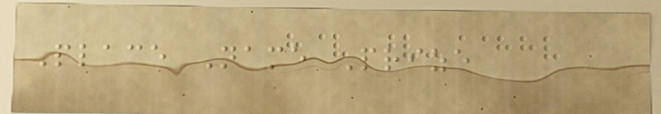Place Name Prize
